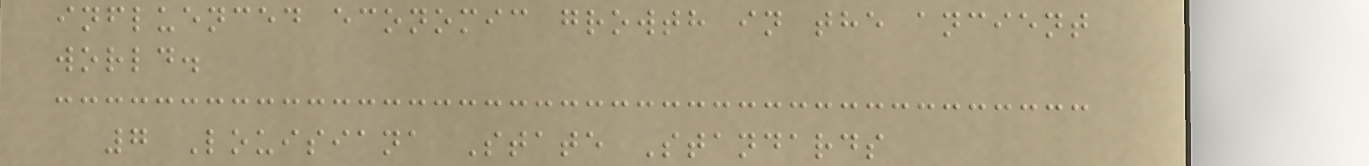influenced economic growth in the ancient
world.
7 Louisiana State Standards
